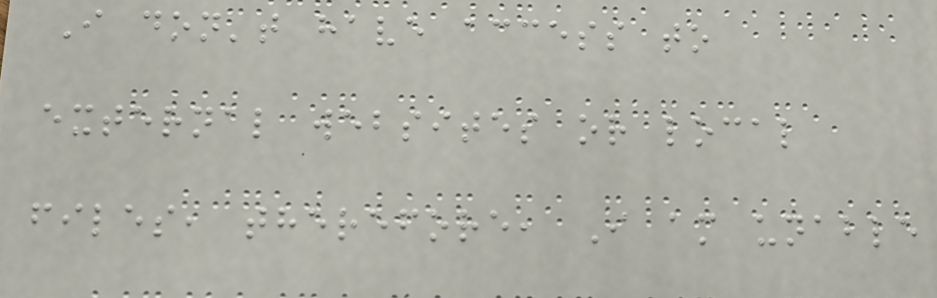I don't have access to
external websites or local
files, therefore, I am unable
